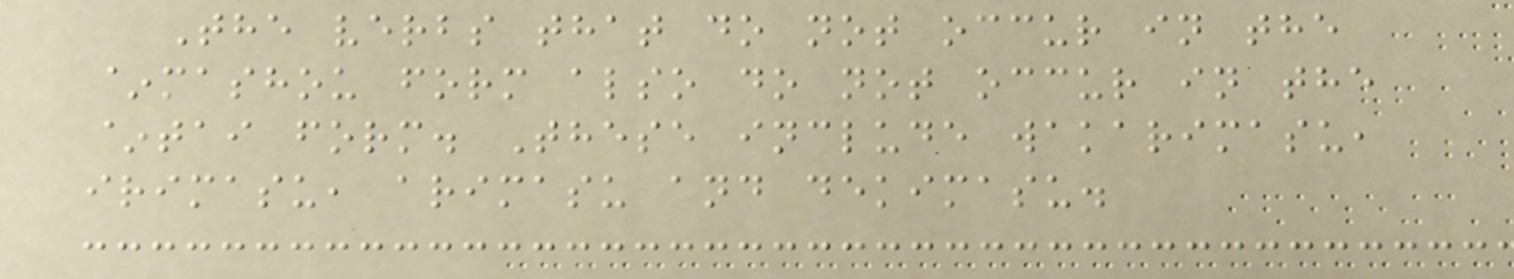The verbs that do not occur in the
~mashou form also do not occur in the
~tai form. These include wakarimasu,
irimasu, arimasu and dekimasu.
